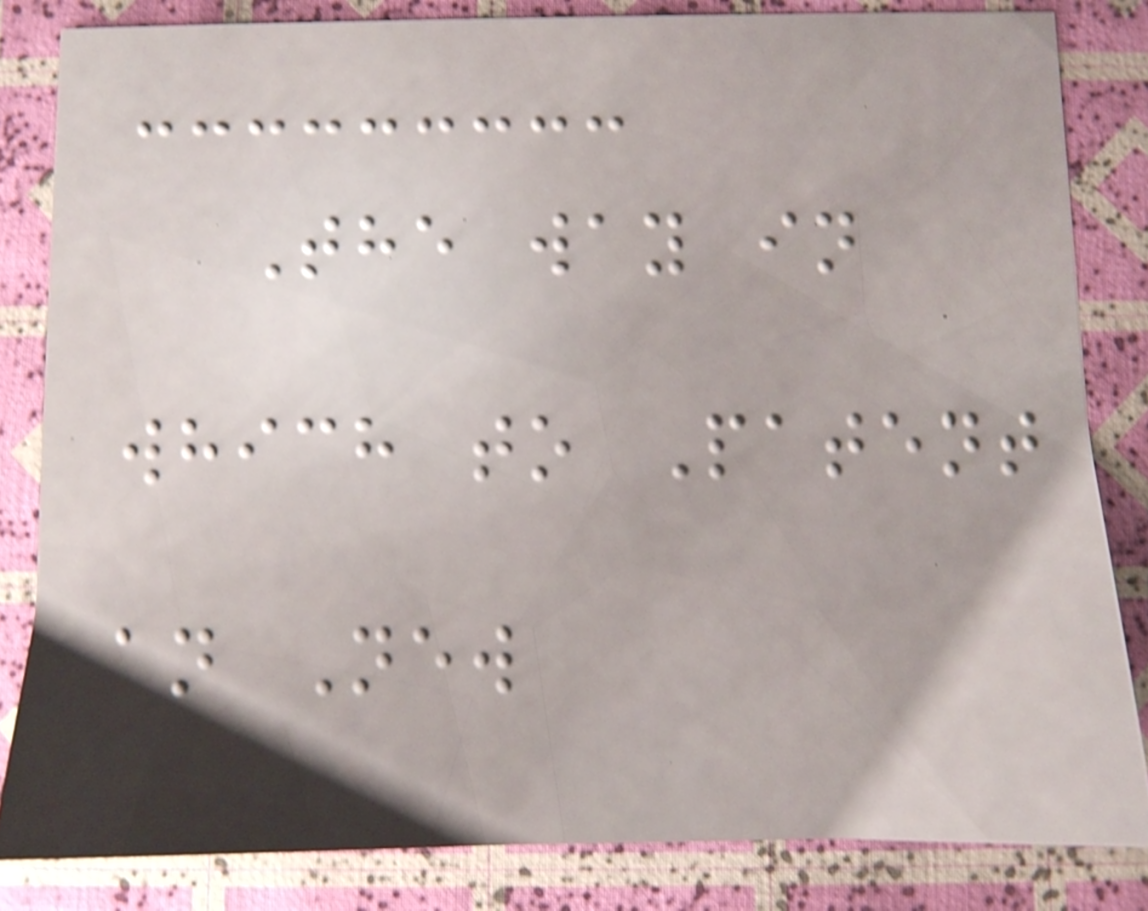The way in
which to Patent
an New
